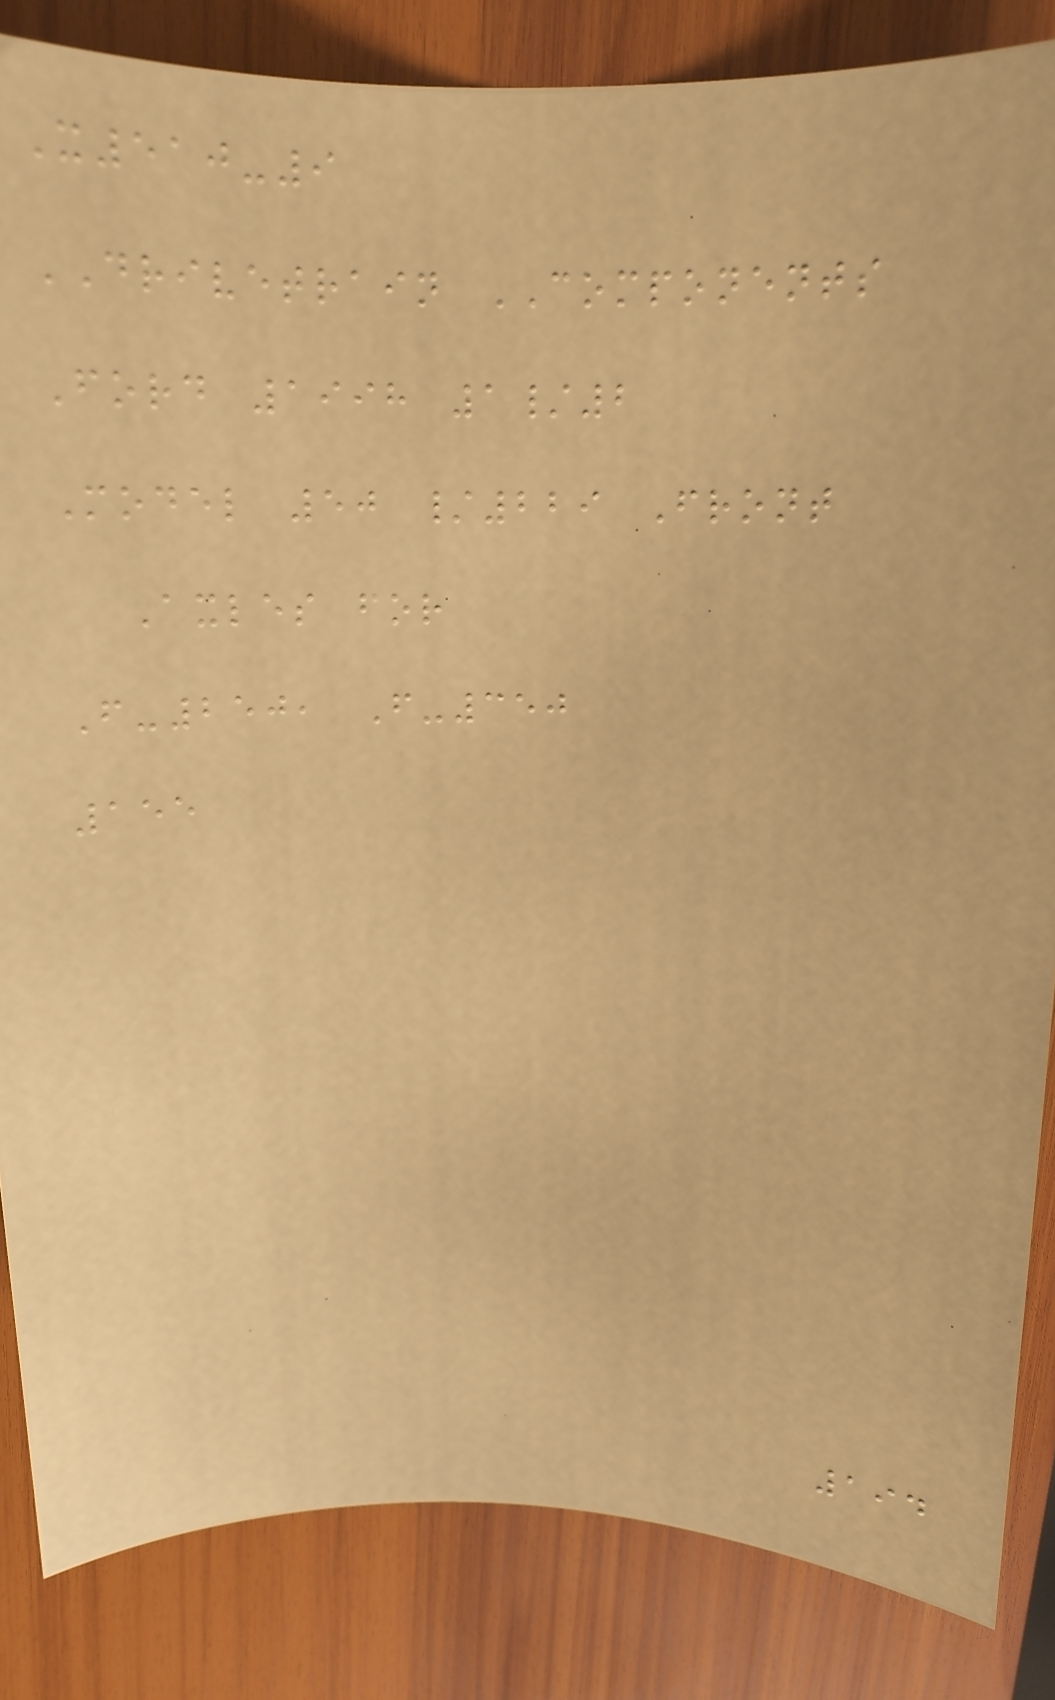X510-9
DRIVETRAIN COMPONENTS
Ford 1998 1/2
Model 50 /229 Front
Axles for
F-250, F-350
155
194
